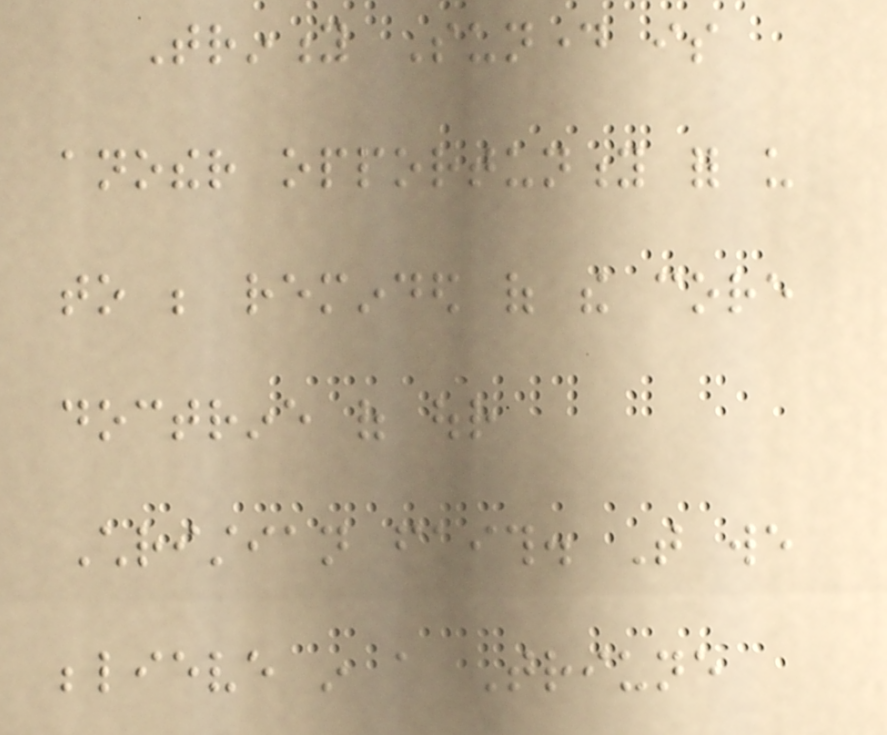Trinity Sunday is
another opportunity for us
to be reminded of the core
doctrine of our
Christian faith. That we
believe in a Triune
